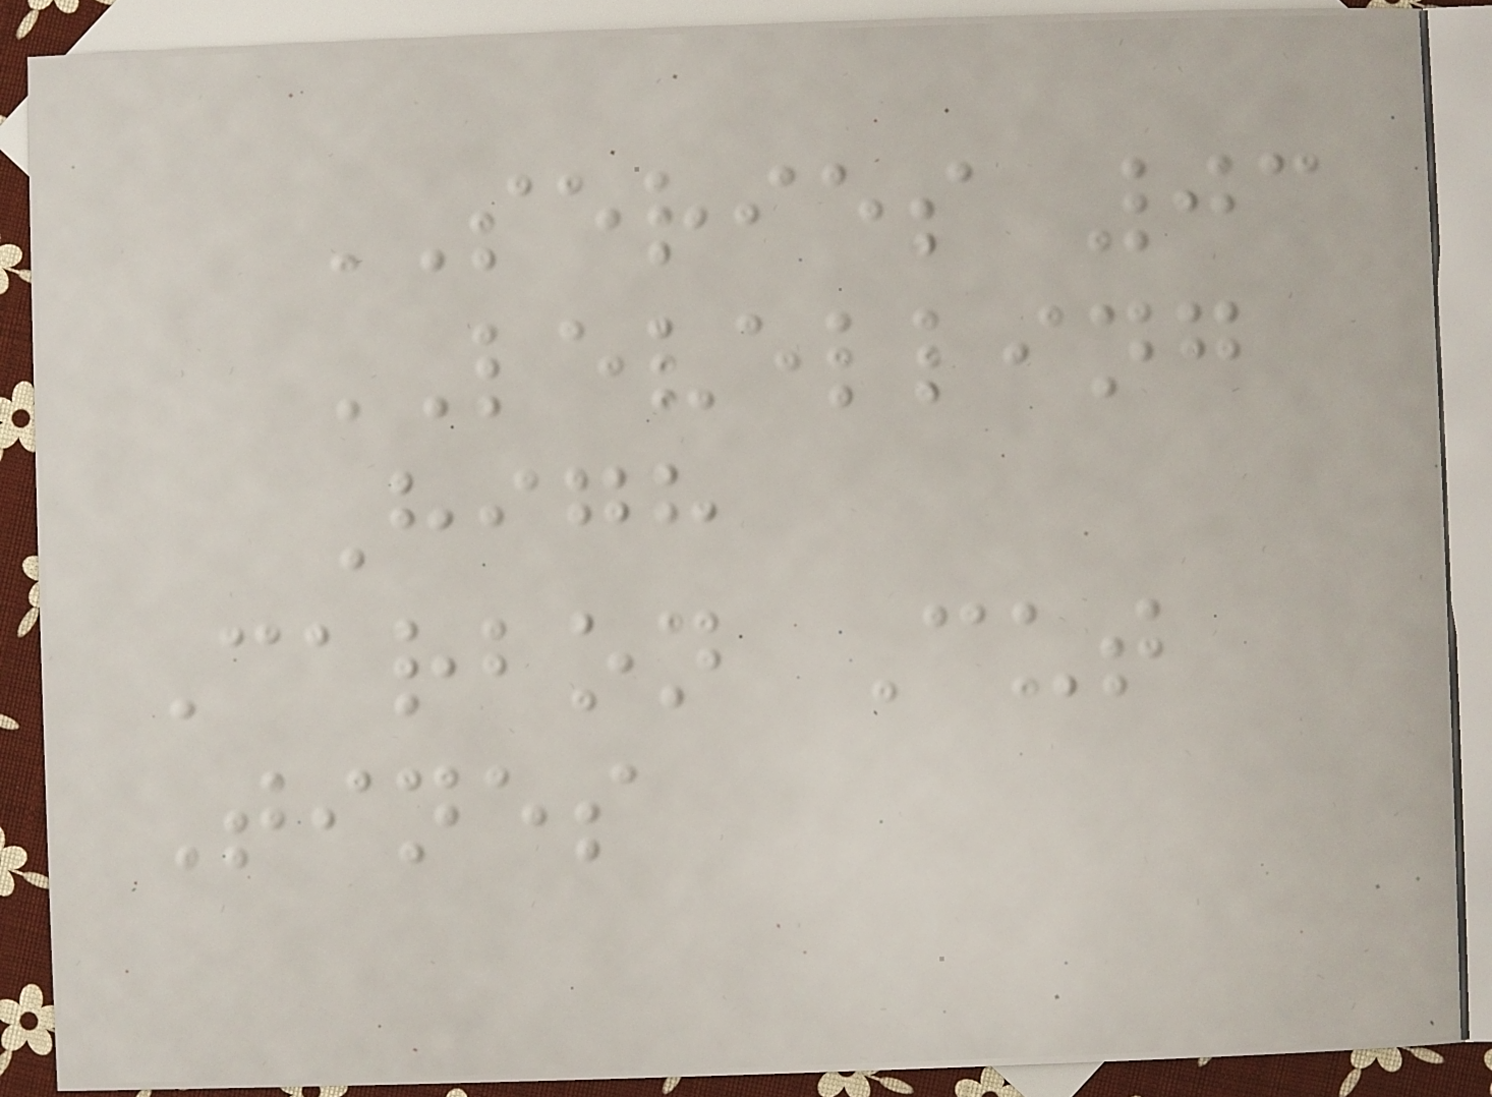SERIES 03
LEVELLING
High
Carbon Cut
Tines
